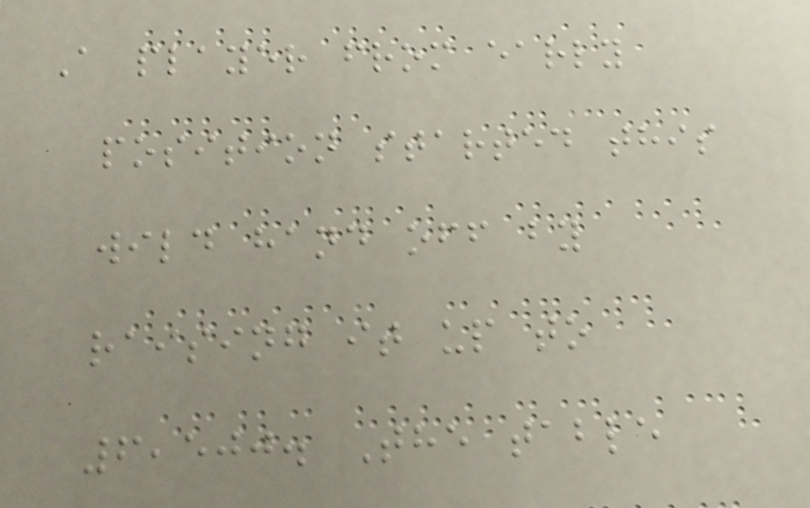A player from early
position started this
wild hand off by
raising it up to
6,500. The table
